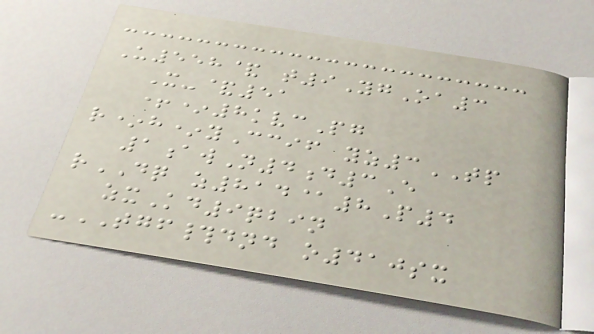U558& t9YgOa3
X-&51
+*8kvcPg
r*h*yCcif yz3TP
1awN4d3E
rDQ z814@8P4
zxKd9qbin
-TGF#dnd o410sx
